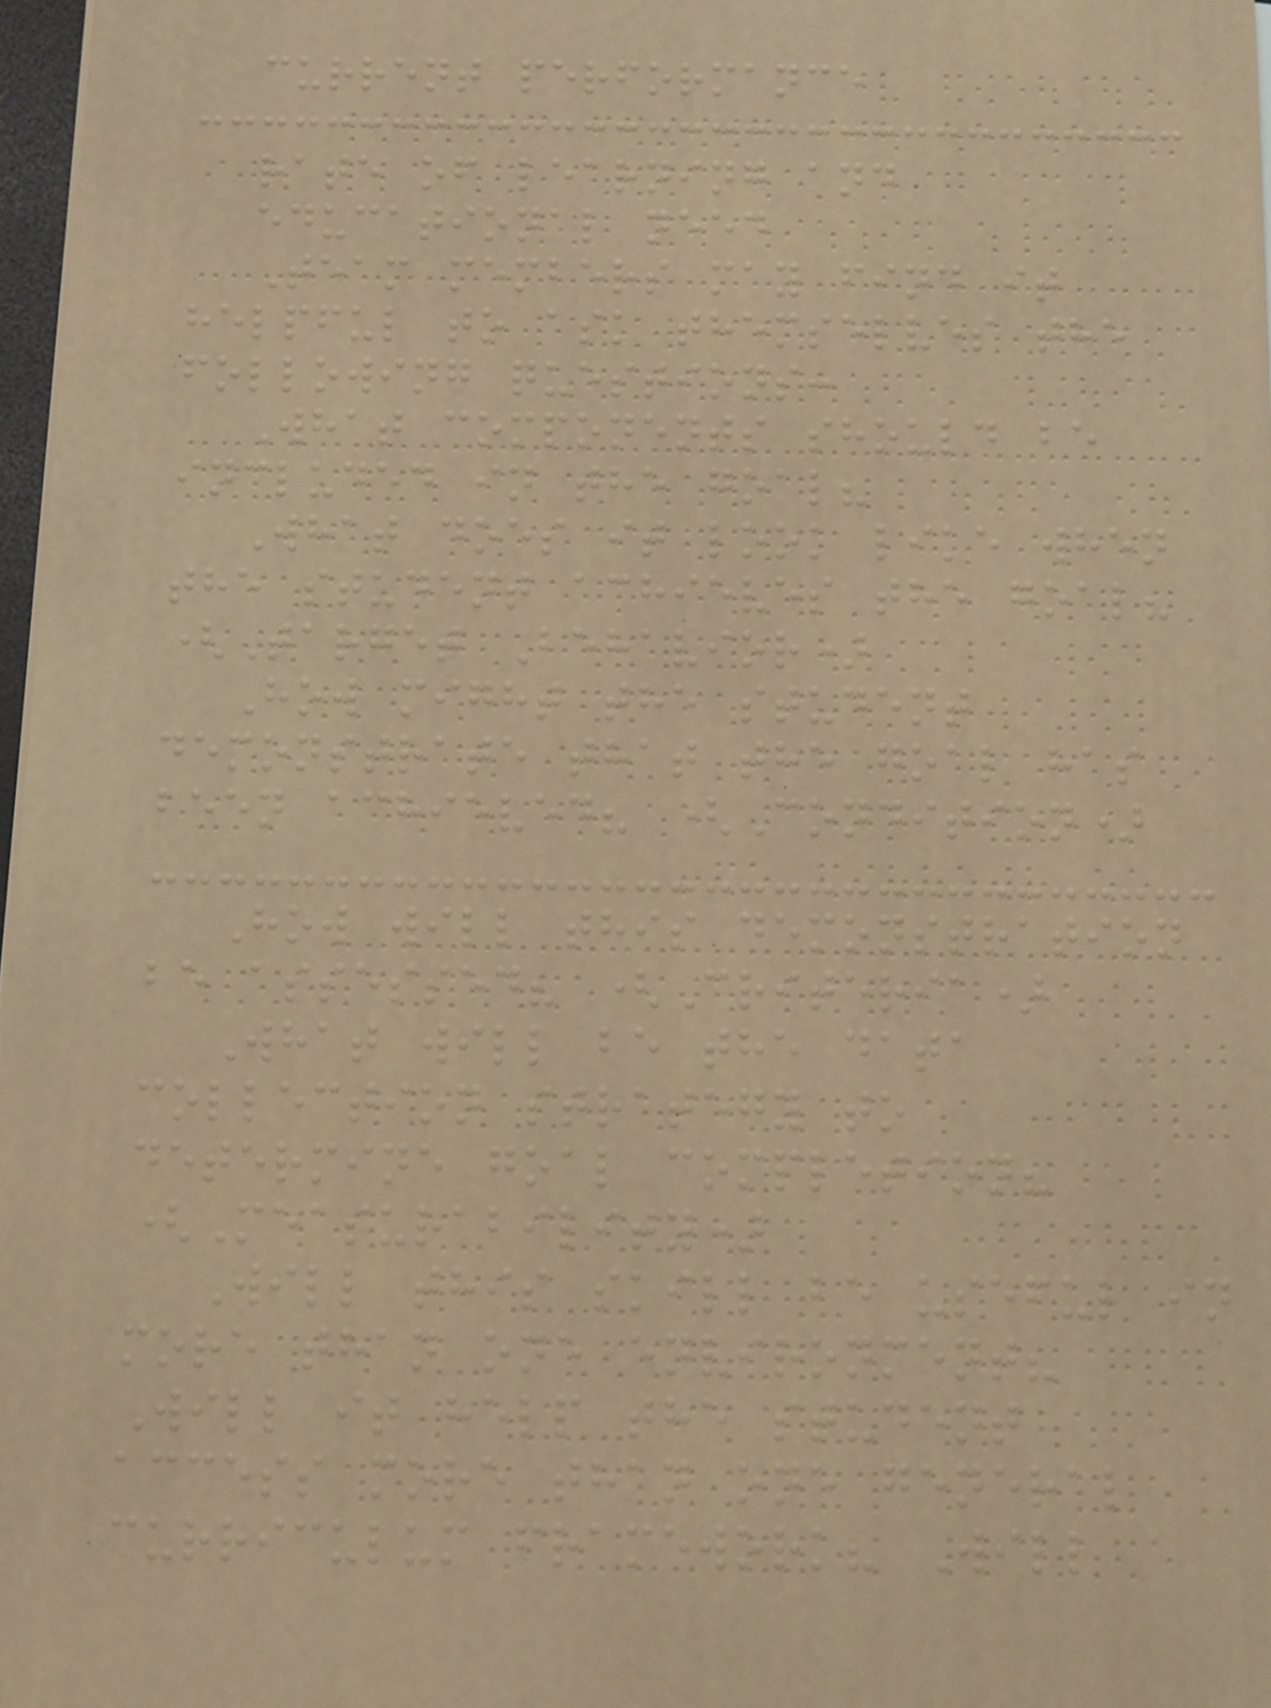current performance
rate of learning and
educational need
Team members may find it
helpful to ask themselves the
following questions:
What components should be
included in the goal?
What does it look like when
the student achieves the goal?
(Target Behavior)
How might the student
demonstrate that the goal has
been achieved? (Condition)
How will this demonstration
be assessed? (Criteria)
What will be the data
collection strategy to
determine goal completion?
(Measurability)
Will this skill be useful in
more than one environment?
Will it help the student
access more than one general
curriculum framework? Will
